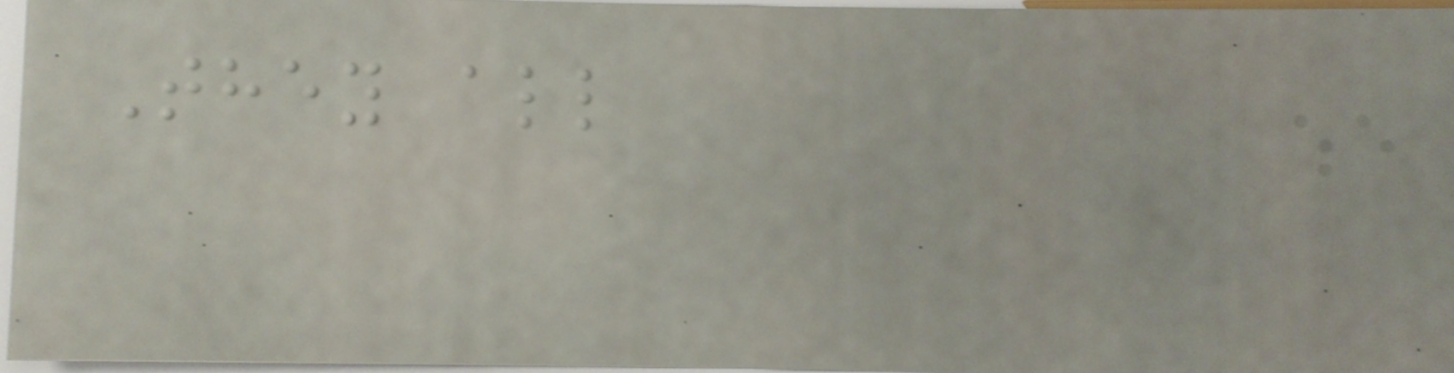They all
